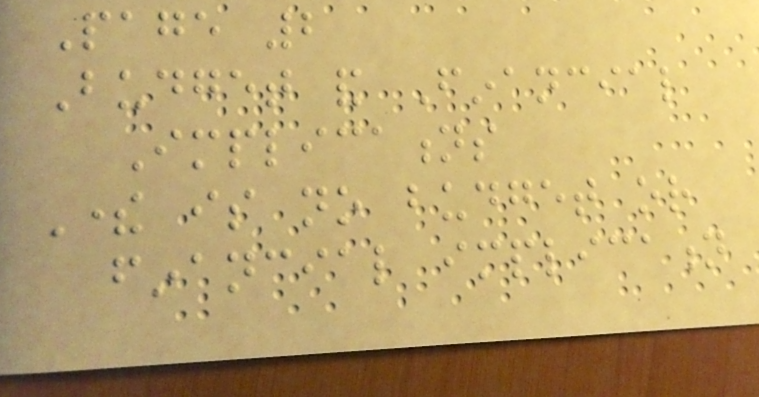Page 2
Budget and Financial
Implications
There is no budget or
financial implication
